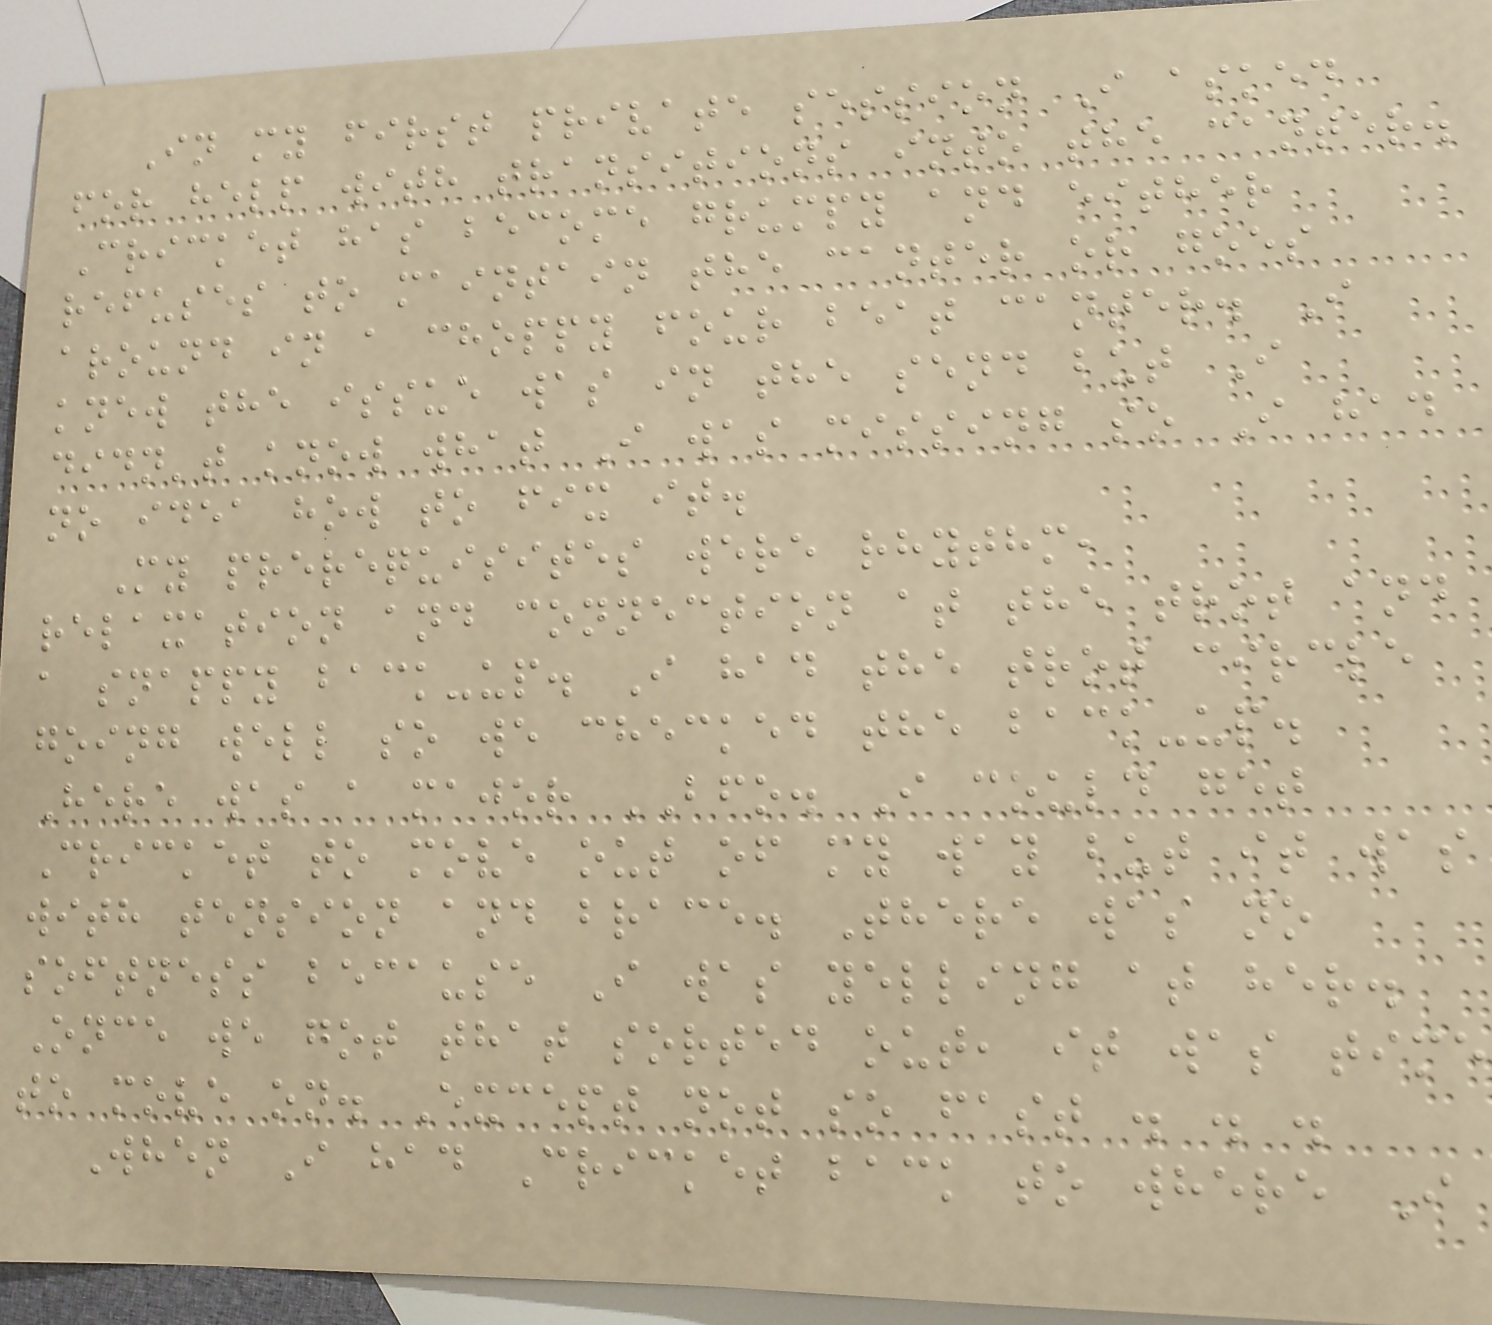In my first private session I asked
for help with transitions into the canter.
Cricket has become grumpy and either
refuses to maintain the canter or goes
around in a choppy four beat canter. I
knew the issue was in the send but I
didn't know what I was missing so I had
no idea how to fix it.
My prerequisites were rhythm,
relaxation and connection at the trot and
a snappy back-up. I had the trot circle
going well so we checked the back-up.
Here was a major BFO. I could get
Cricket to move out of my way but it was
with tension and brace. There was no
softness because I was yelling at her.
Once we got that sorted out, it was time
to move on. Except not so fast . . .
When I had Cricket back to where I
